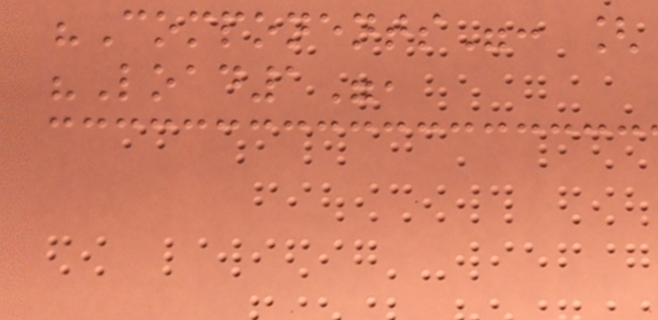"Components": [
"Load1",
